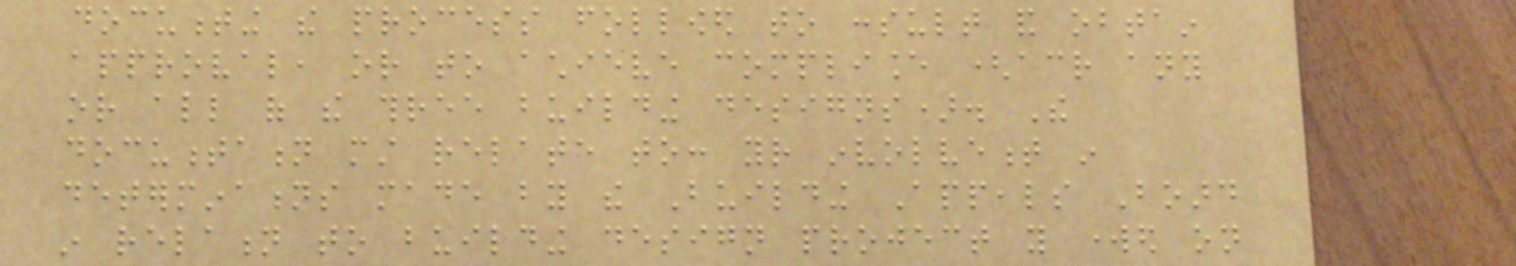documenting the process followed to consult and obtain
approval, or to achieve compliance (across any
or all of the three building designs). The
documentation must relate to: your involvement in
determinations made by the Building Appeals Board
in relation to building design project you worked on
